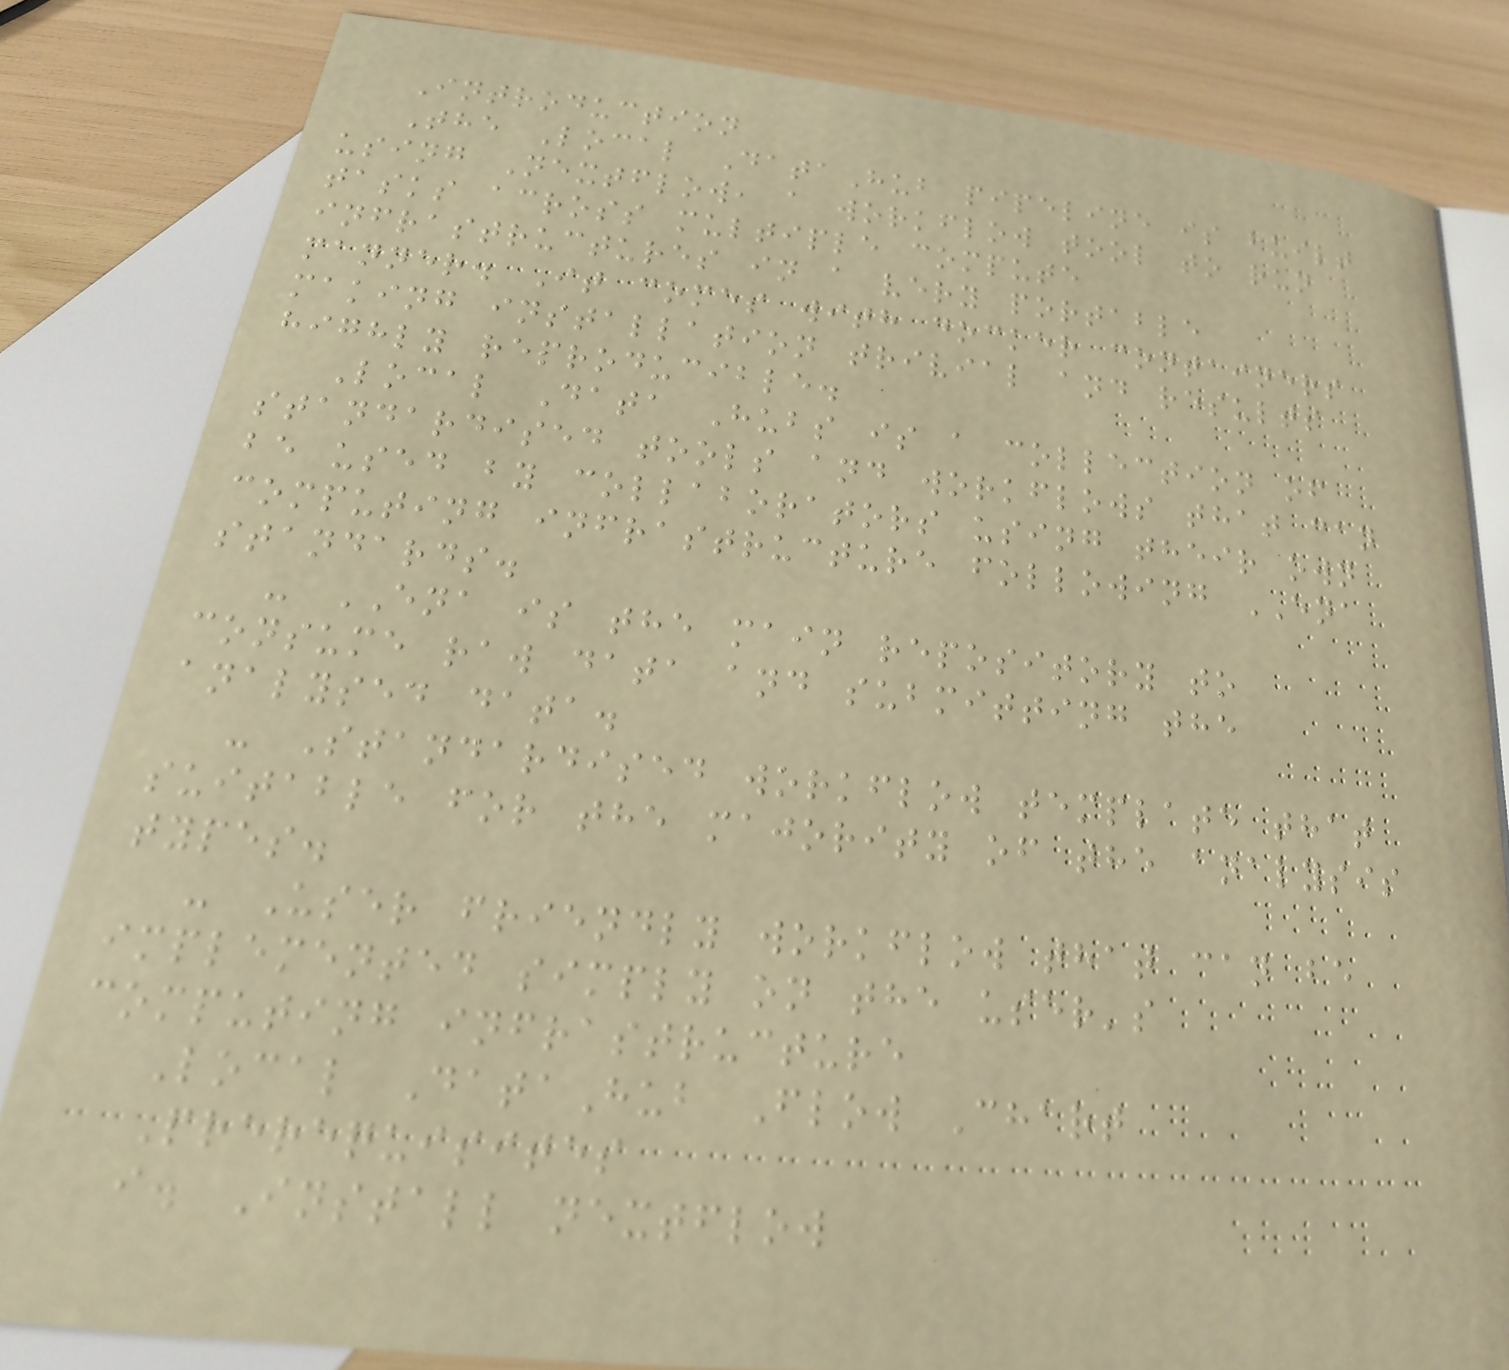Introduction
The Local DataHub pipeline is built
using Nextflow, a workflow tool to run
tasks across multiple compute
infrastructures in a very portable
manner. It comes with docker containers
making installation trivial and results
highly reproducible.
Local Data Hubs is a collection of
standardised tools and workflows that can
be used by collaborators using their own
computing infrastructure following ENA
standards.
- ENA is the main repository to
consume raw data and submitting the
analysed data.
- Standardised workflow template that
suitable for the majority of the analysis
types.
- User friendly workflow that can be
implemented simply on the user's
computing infrastructure
Local DataHub Flow Chart
Prerequisites
i. Install nextflow
